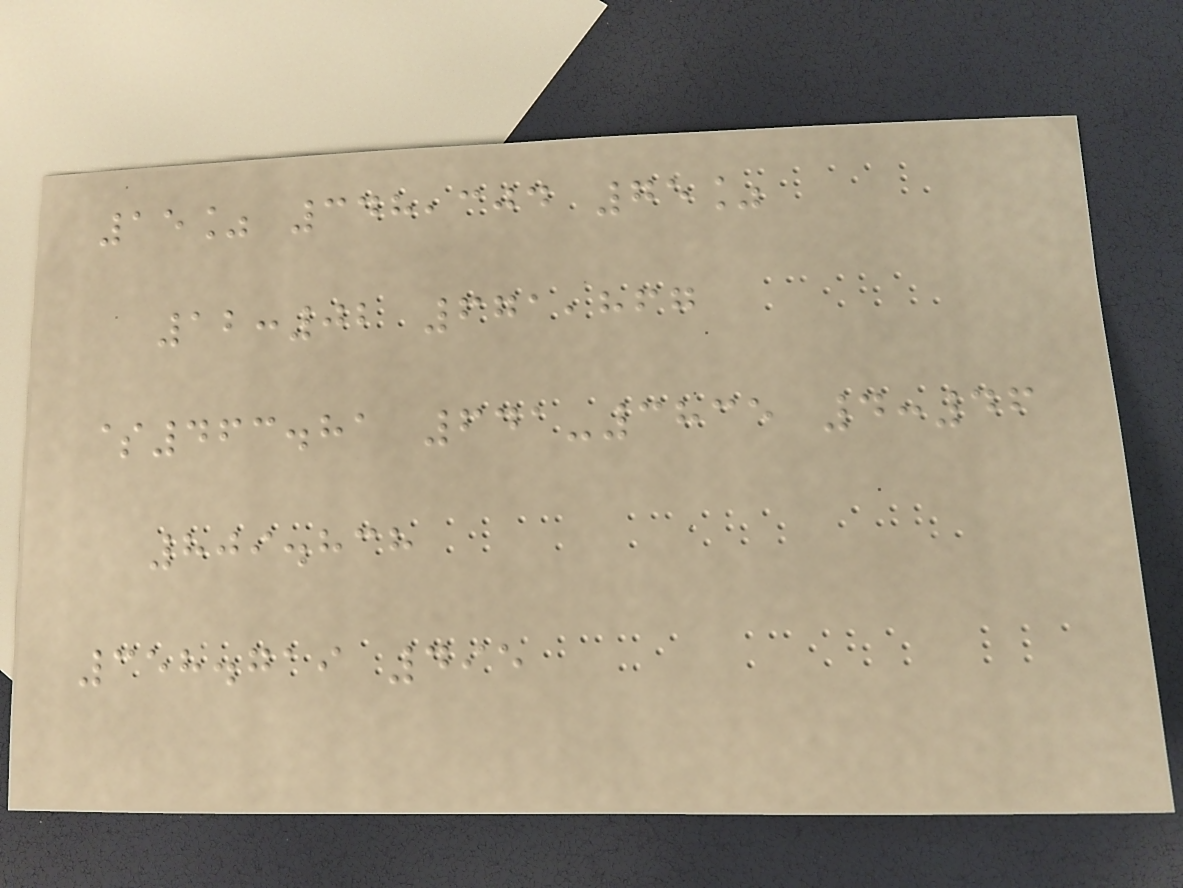15% 348,304 75%
12:02 671,867
$463.81 641-3835 4:46
809.838
358.719 495
